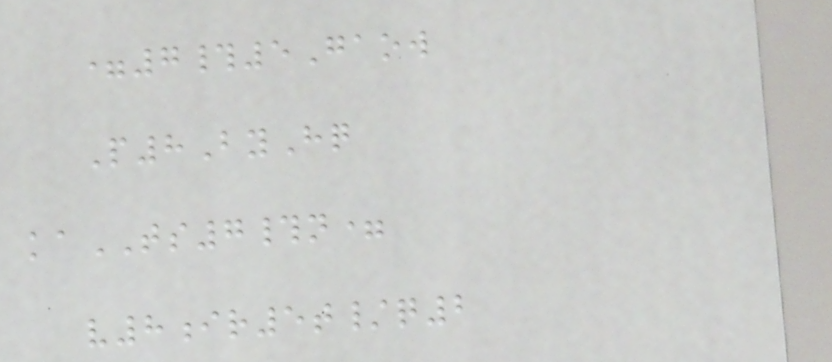=7#5Gaow
P8ByHq
kaTS7#n=
v8ir5t/q2
